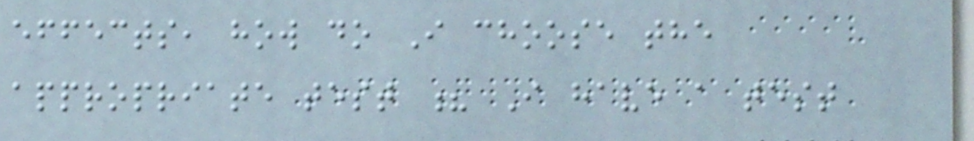effects, how do I choose the
appropriate test ? I have a test
